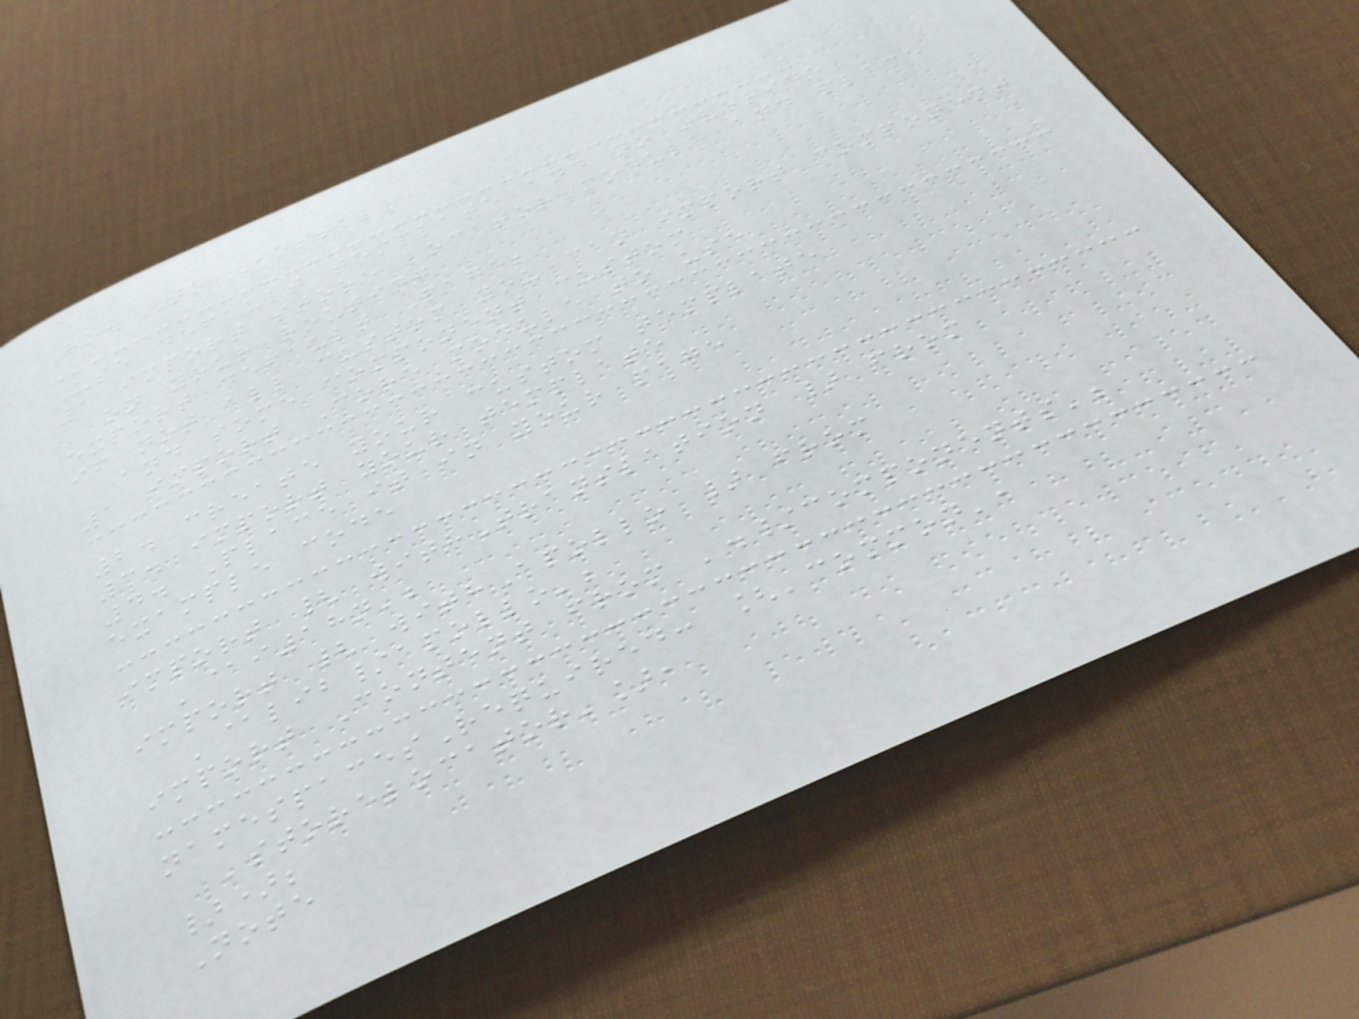How To Install
Use default template and no overide
1 import store locator module and place
on your routing
export default Page;
if not all custom you can import component
and some component custom
1 import Core module to use
2. create your custom template
3. import your template
4. Place it in your page
example code
import { withTranslation } from
'@i18n';
import { withApollo } from
'@lib/apollo';
import Content from './components';
namespacesRequired: ['common',
'storelocator'],
});
Note
